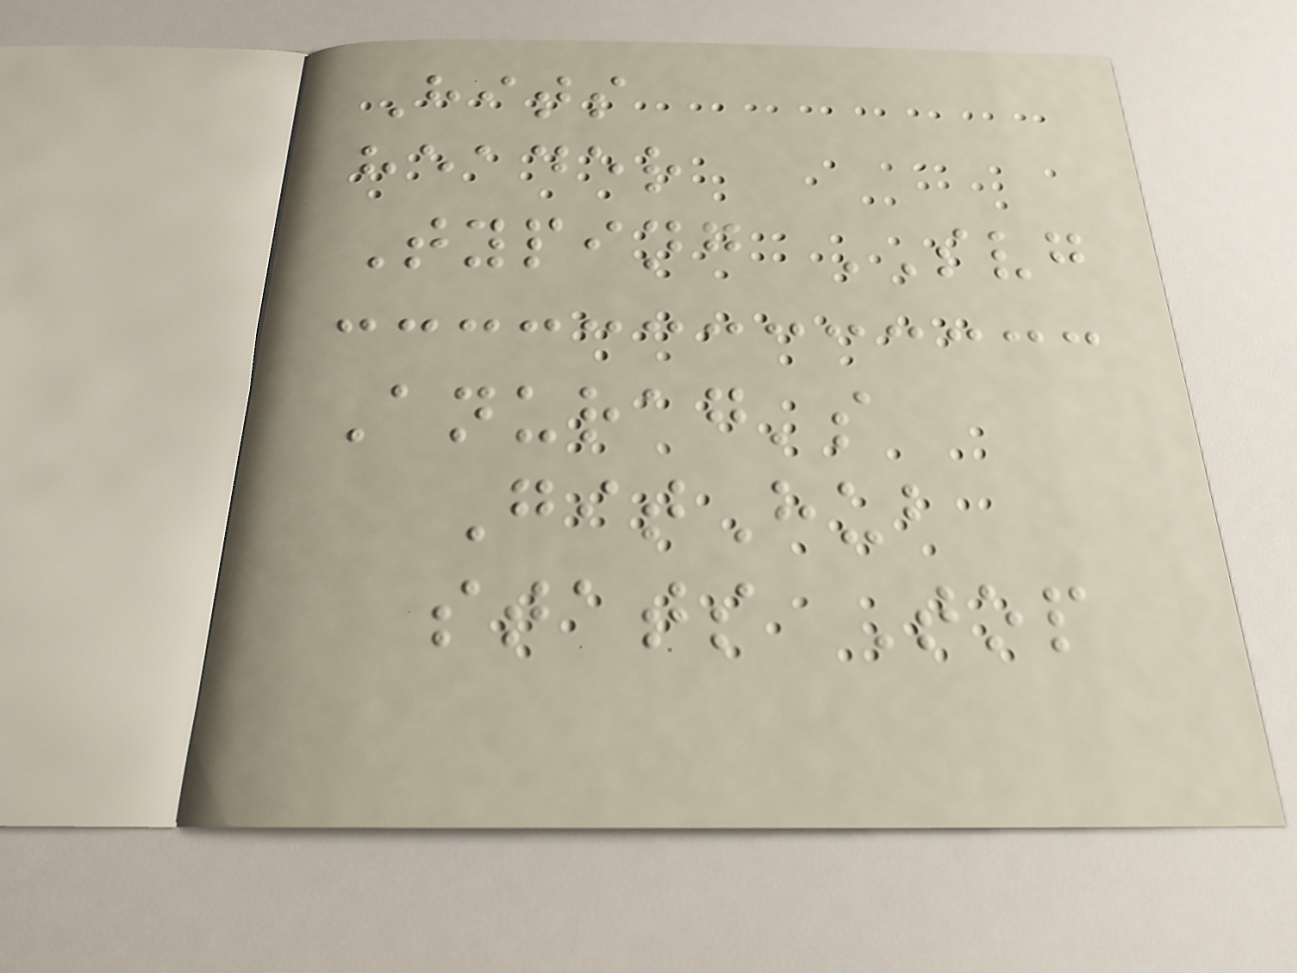Hits
header
Typing SVG
Anurag's
GitHub
stats Top
